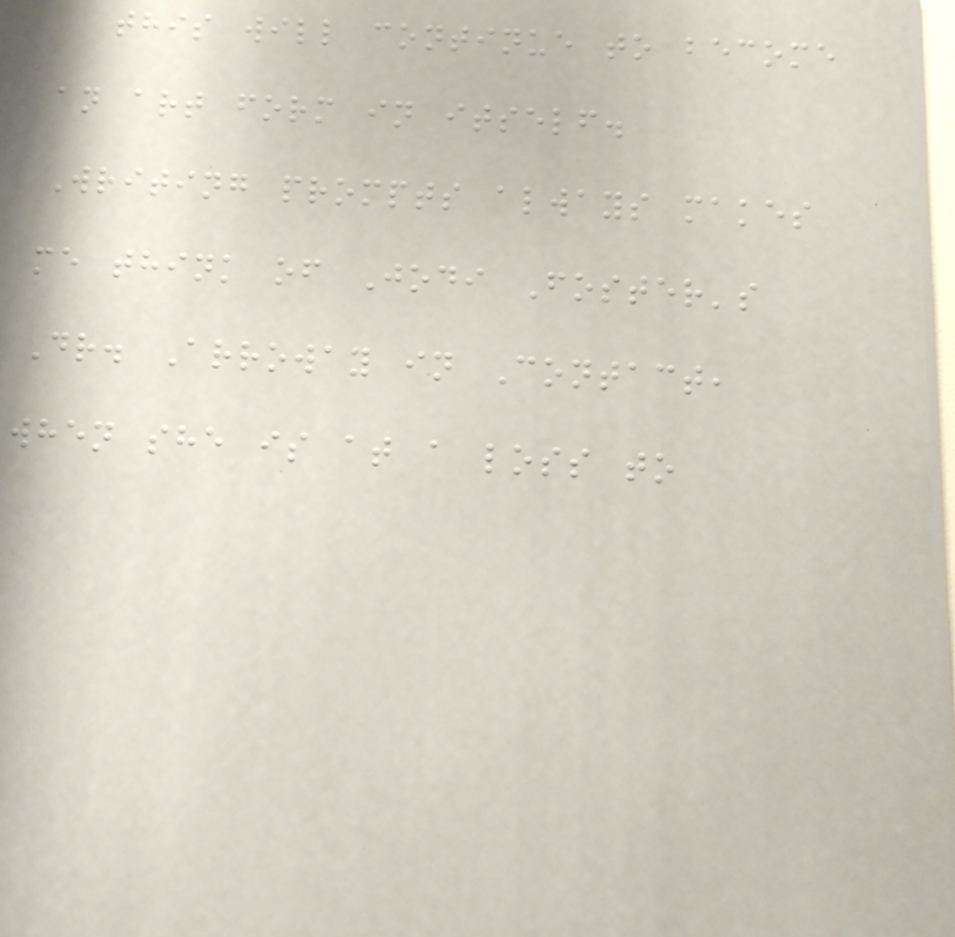this will continue to become
an art form in itself.
Writing prompts always makes
me think of Jodi Foster's
Dr. Arroway in Contact,
when she is at a loss to
